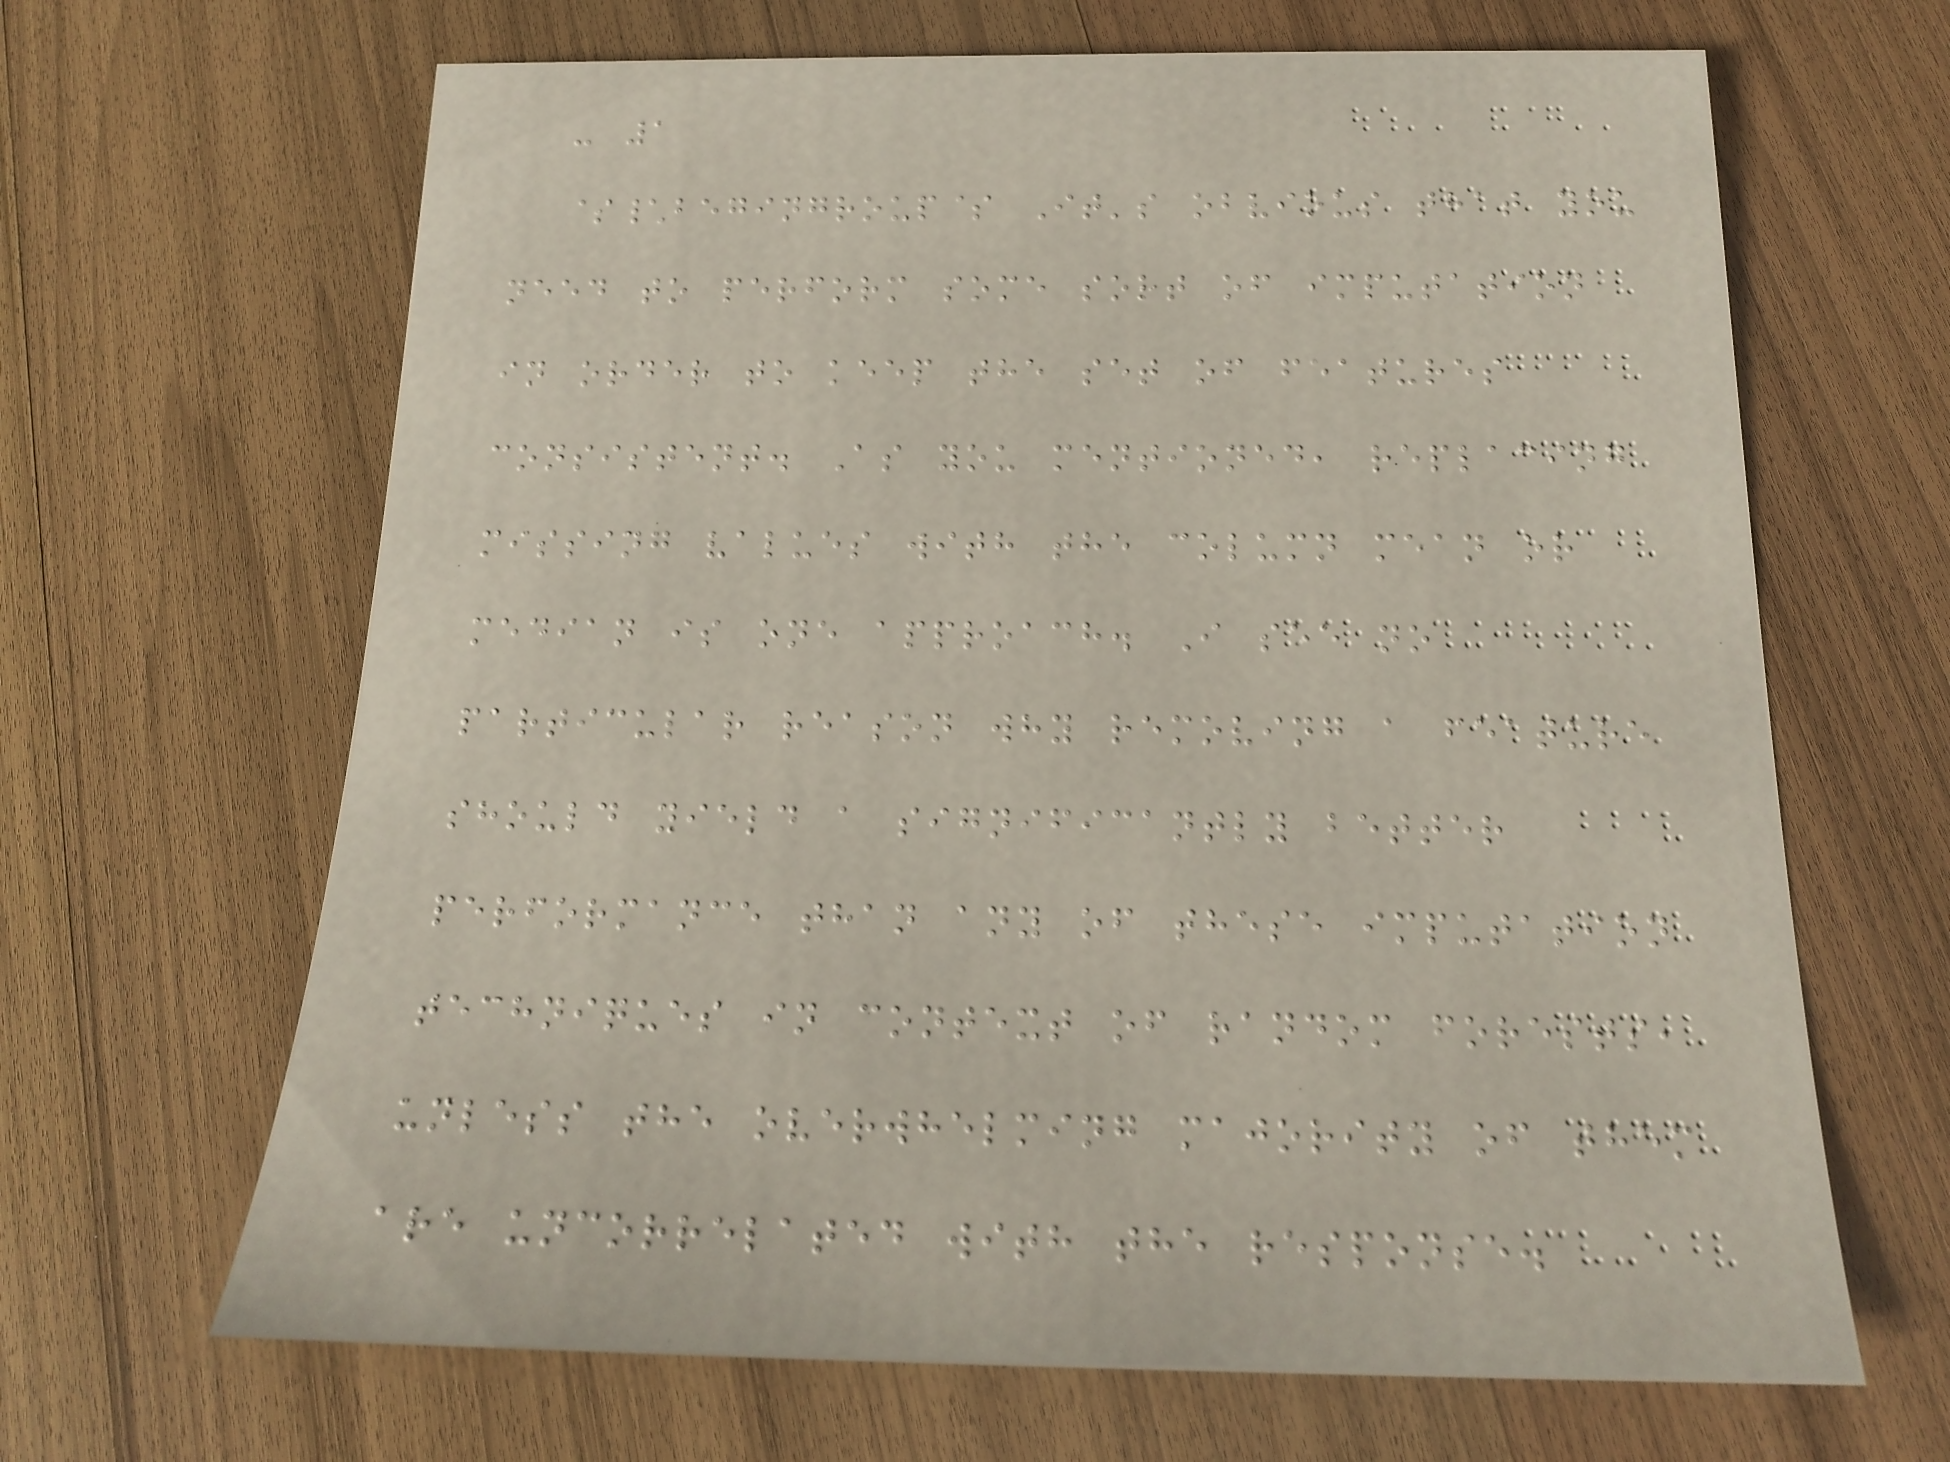- 1
$\begingroup$ It's obvious that you
need to perform some sort of imputation
in order to keep the set of features
consistent. As you mentioned, replacing
missing values with the column mean or
median is one approach. I see no
particular reason why removing a feature
should yield a significantly better
performance than any of these imputation
techniques in context of random forests,
unless the overwhelming majority of them
are uncorrelated with the response.
